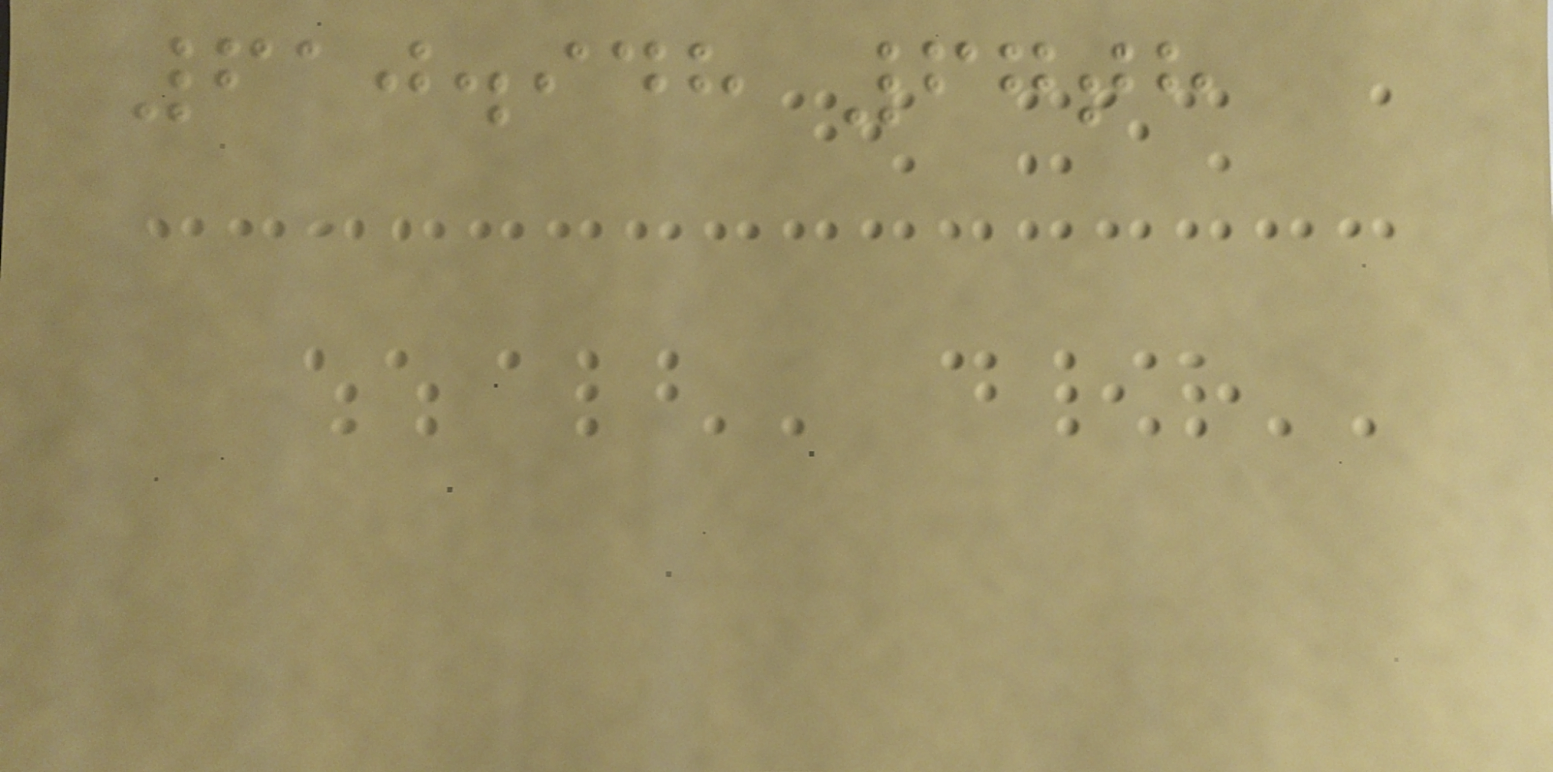610.948 67th
